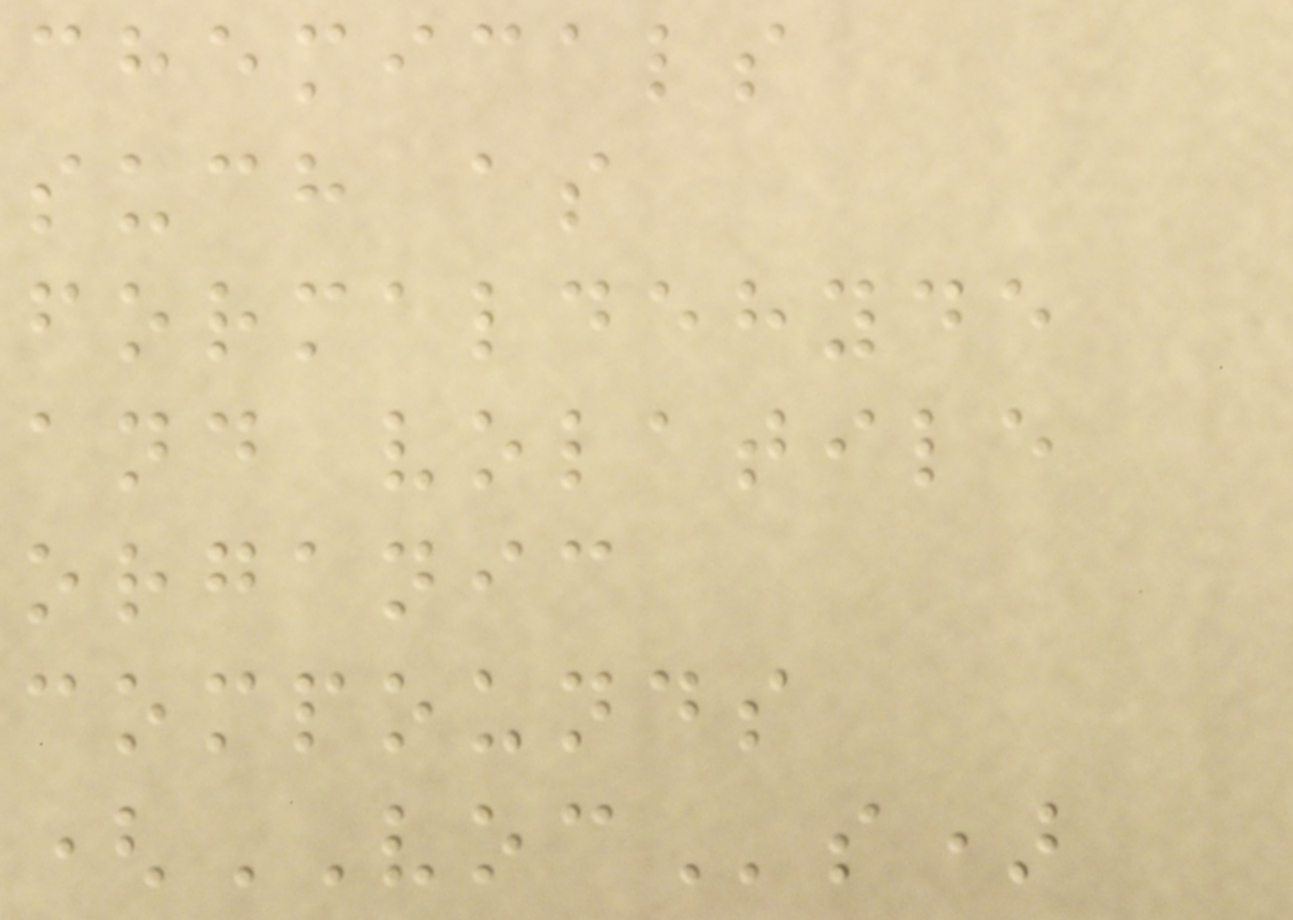chemicals
such as
formaldehyde
and volatile
organic
compounds
(VOCs)
